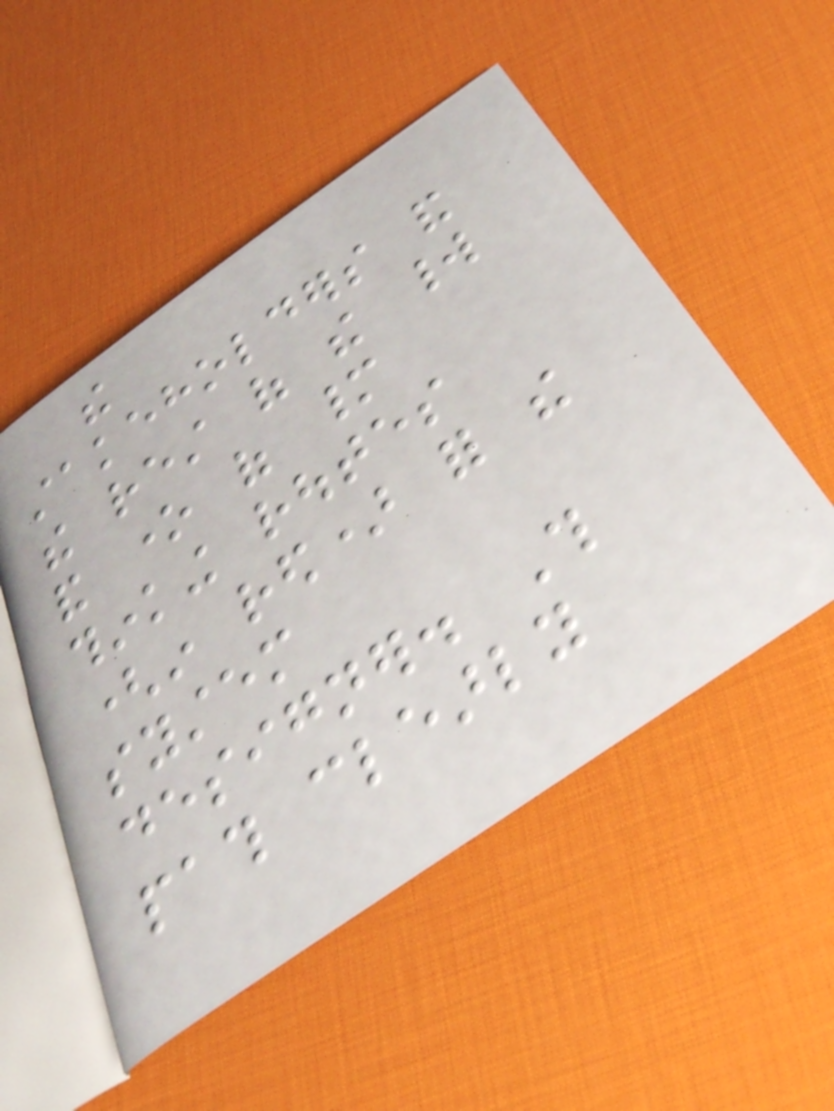the
stakeholders and
the rest of the world
and one of many
thinking routes
(in red) for the
system
designer. This
path clearly
